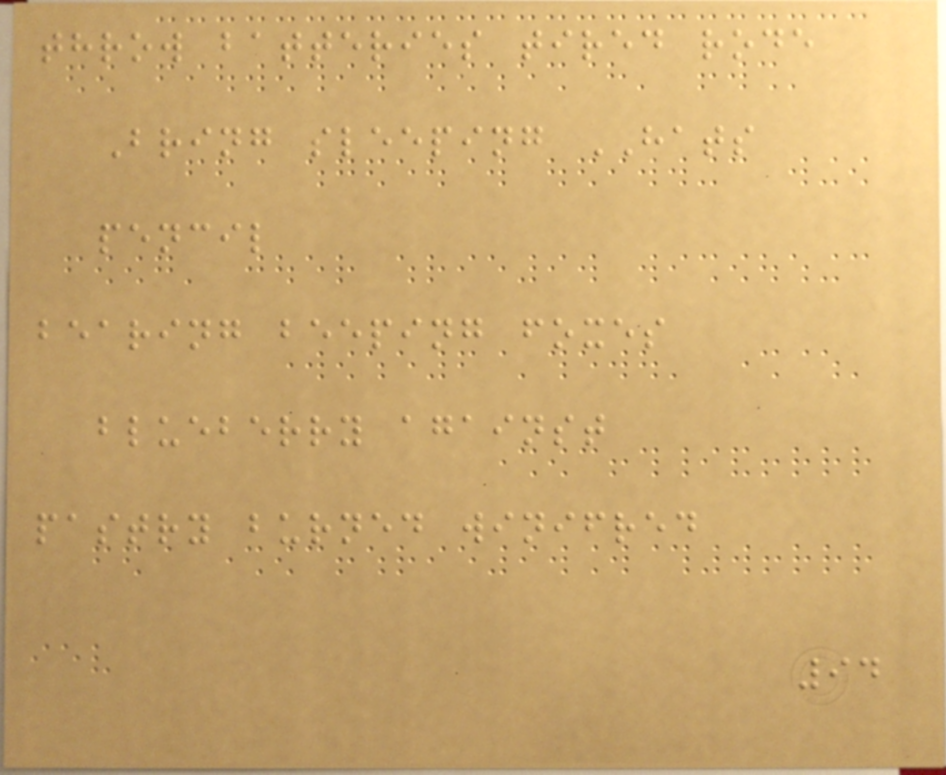throw batteries tired rode
Bring sleeping HATS
pencil
bearing beeping foxes
blueberry against
pastry burned winifred
94
